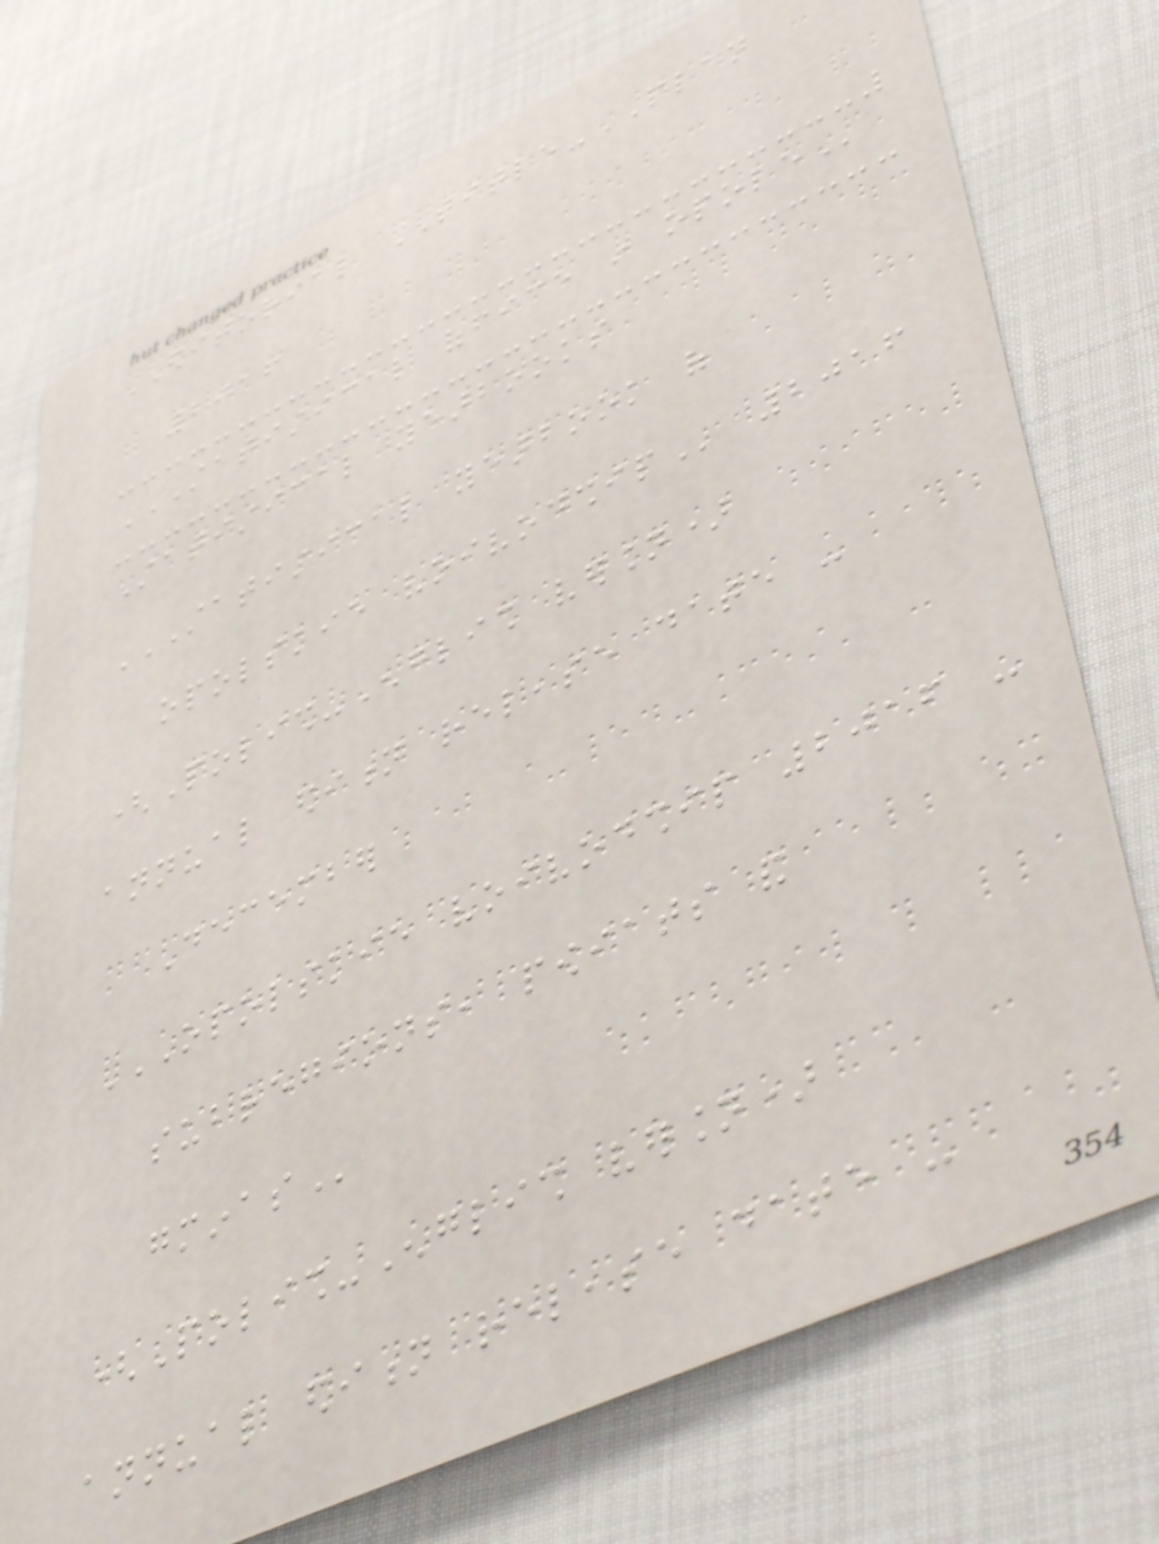EDITORIAL TITLE-PLAN
2016
STATISTICAL OFFICE IN OPOLE
Statistical yearbooks
STATISTICAL YEARBOOK OF
OPOLSKIE VOIVODSHIP 2016
(Polish-English version)
annual edition release date -
December
OPOLSKIE VOIVODSHIP 2016 -
SUBREGIONS, POWIATS AND
GMINAS
(Polish-English version)
annual edition release date -
